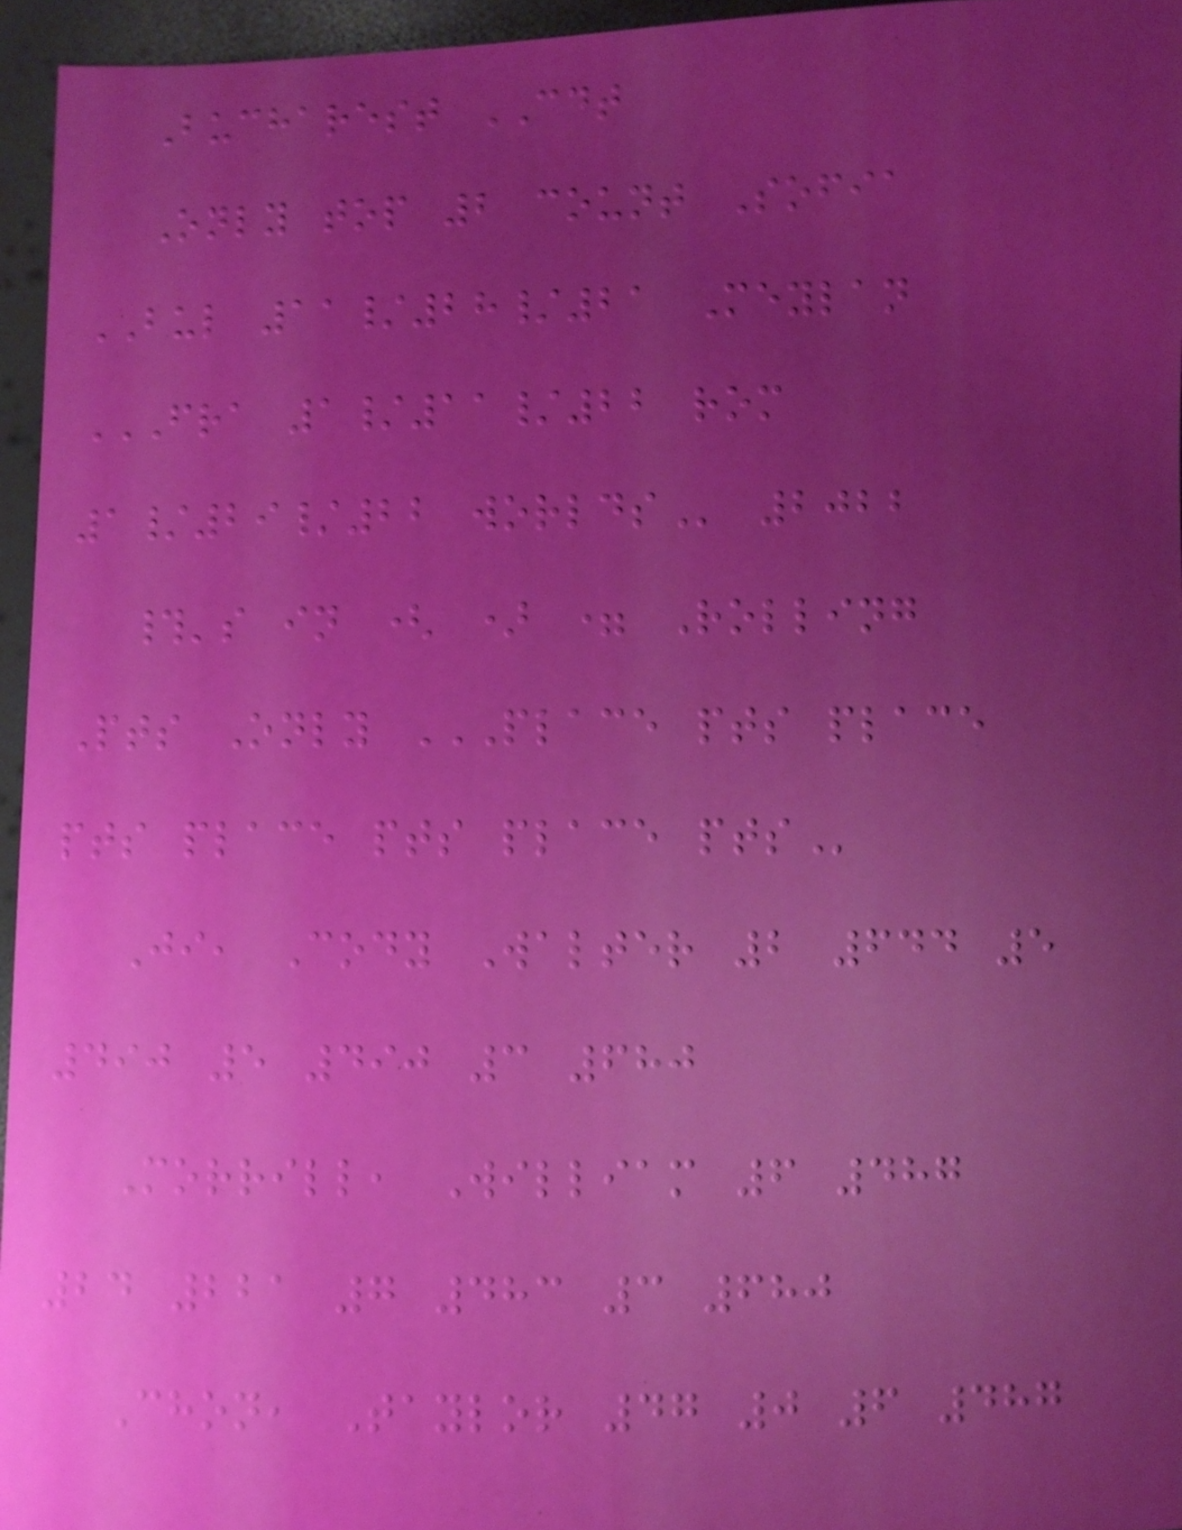Bucharest CDT
Only top 2 count Sofia
BUL 11/28/21 Meylan
FRA 1/11/22 ROM
1/29/22 WORLDS 2022
#'s in ( ) = Rolling
Pts Only PLACE PTS PLACE
PTS PLACE PTS PLACE PTS
Ji, Cody Walter 2 644 5
490 5 490 3 680
Morrill, William 6 487
24 221 7 483 3 680
Chon, Taylor 47 0 6 487
